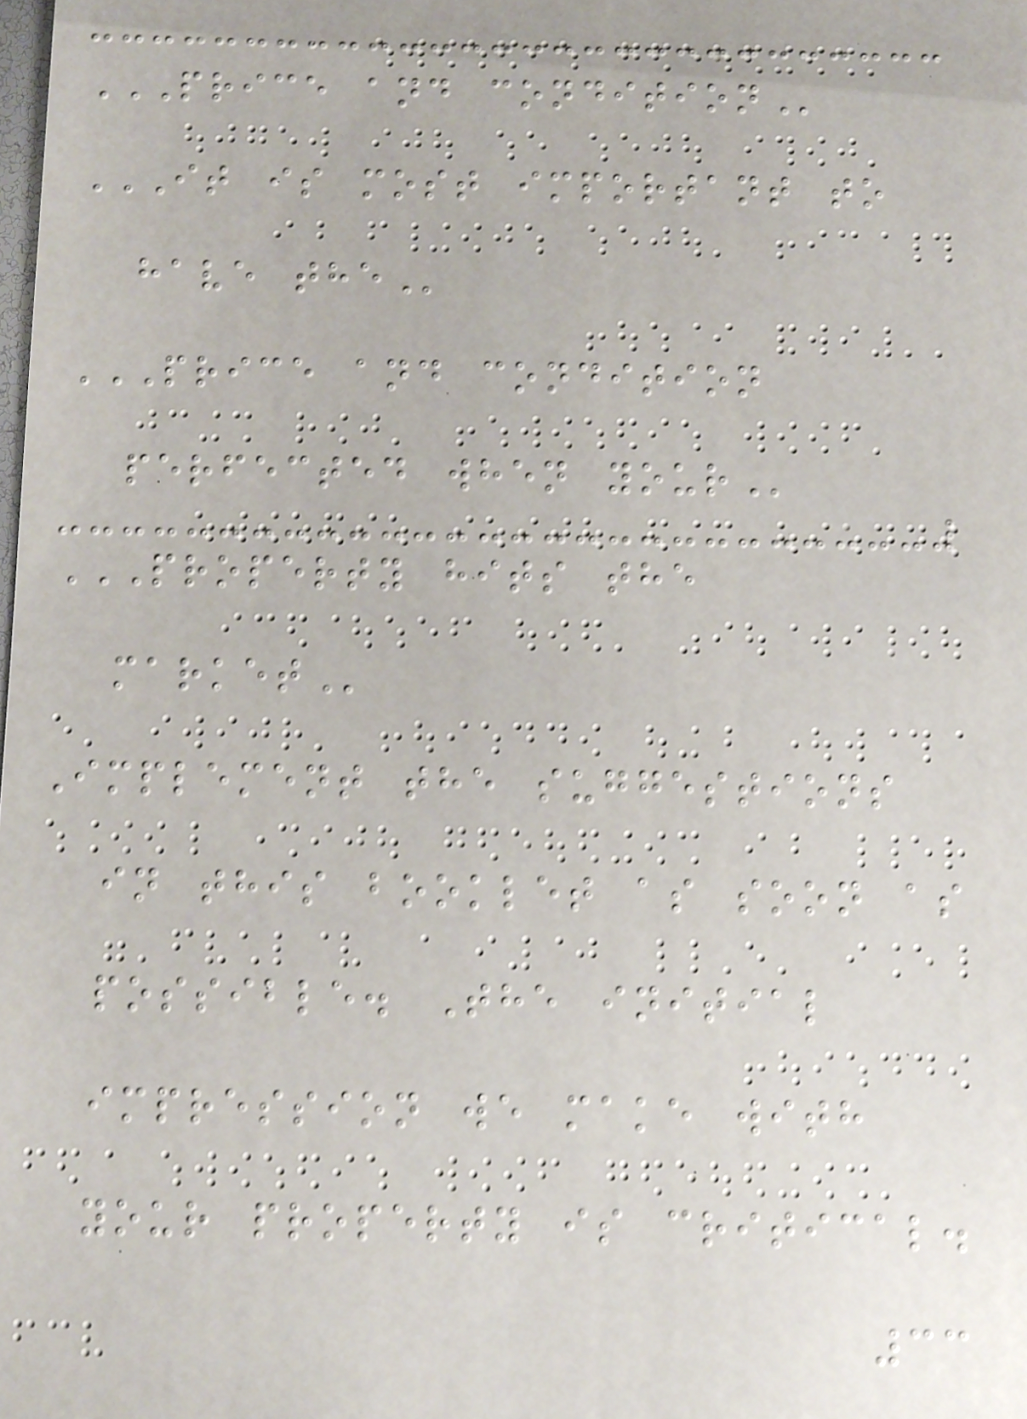PRICE AND CONDITION
IT IS MOST IMPORTANT TO
HAVE THE
PRICE AND CONDITION
PERFECTED WHEN YOUR
PROPERTY HITS THE
MARKET
Implement the suggestions
in this booklet as soon as
possible. The initial
impression we make with
your property is critical.
33
